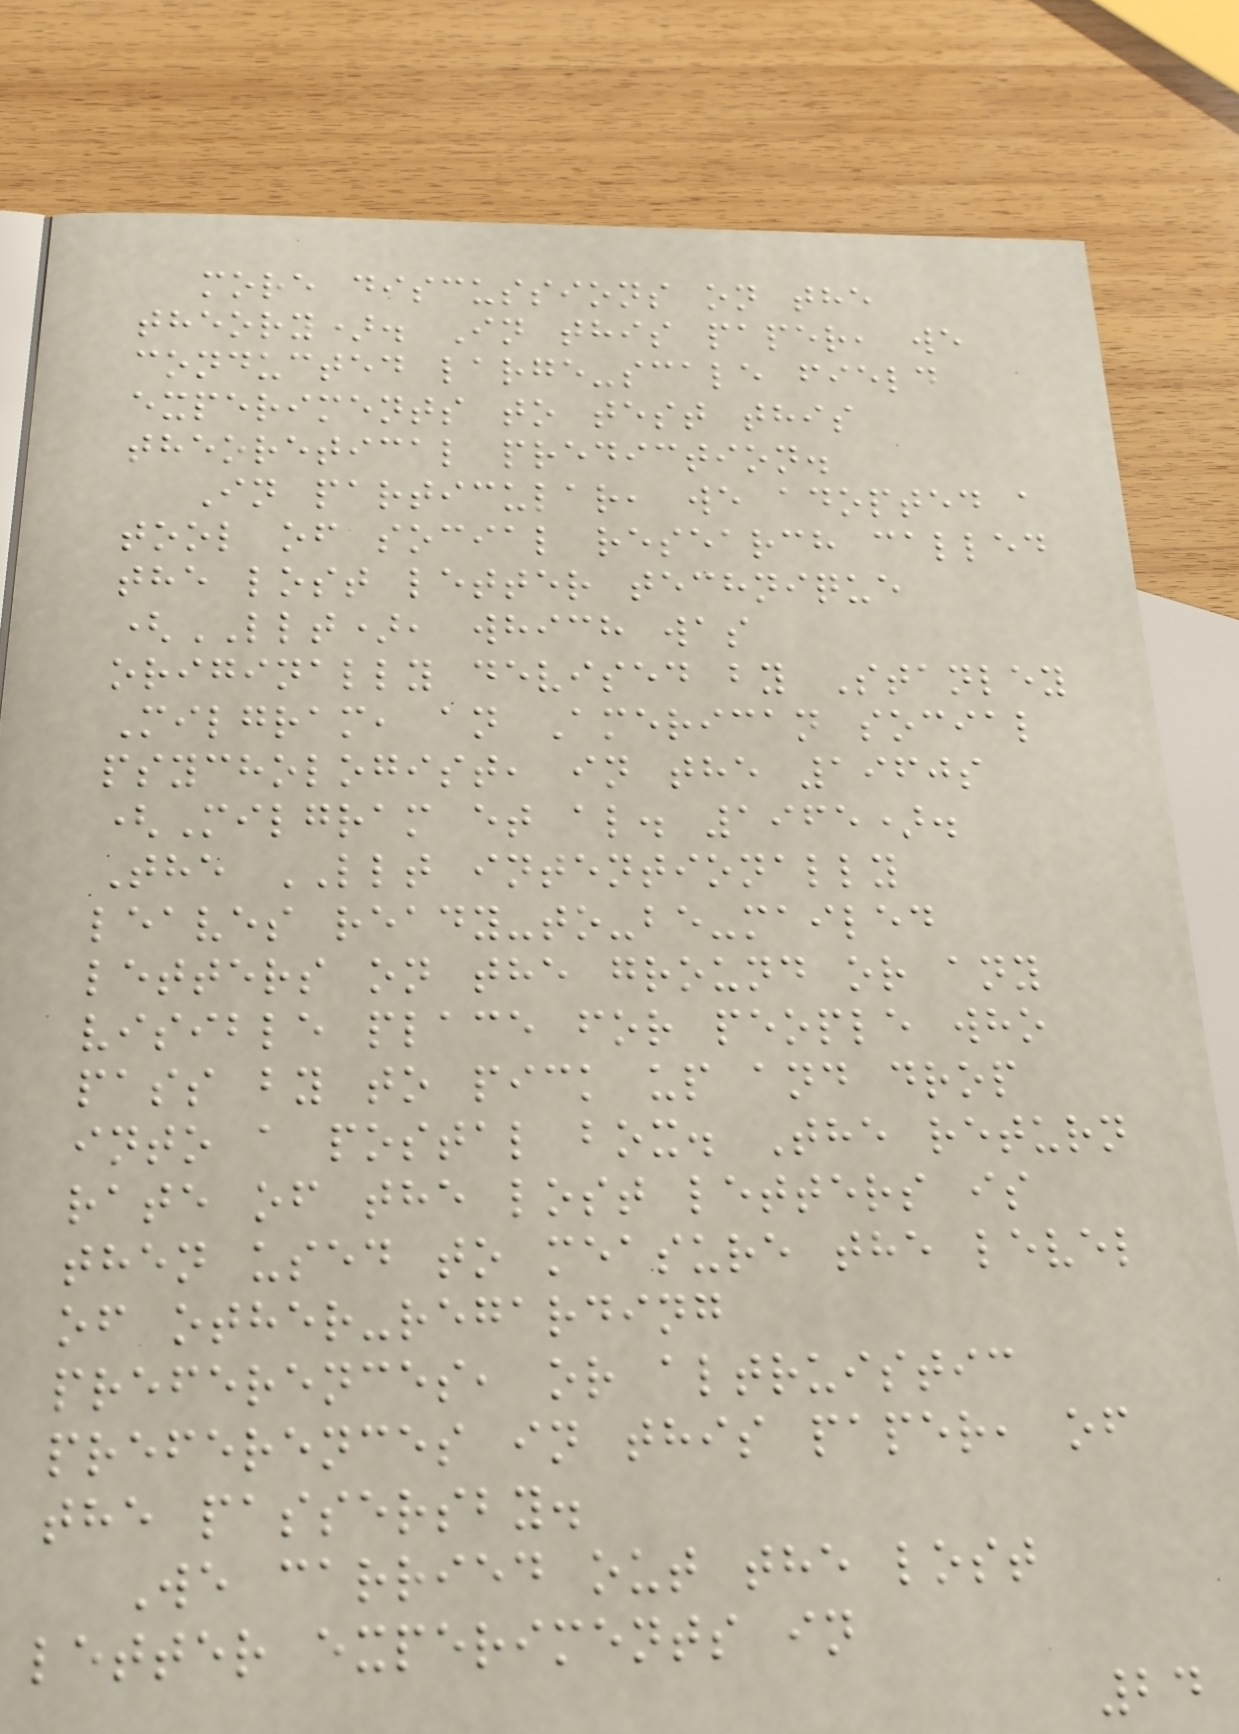more discussions on the
theory). In this paper, we
conducted large-scale field
experiments to test this
theoretical prediction.
In particular, we adopted a
tool of social research called
the lost letter technique
(LLT), which was
originally devised by Stanley
Milgram, an American social
psychologist, in the 1960s
(Milgram et al. 1965).
The LLT intentionally
leaves ready-to-be-mailed
letters on the ground or any
visible place for people who
pass by to pick up and drop
into a postal box. The return
rate of the lost letters is
then used to measure the level
of other-regarding
preferences, or altruistic
preferences in this paper, of
the passersby.
We carried out the lost
letter experiments in
24
